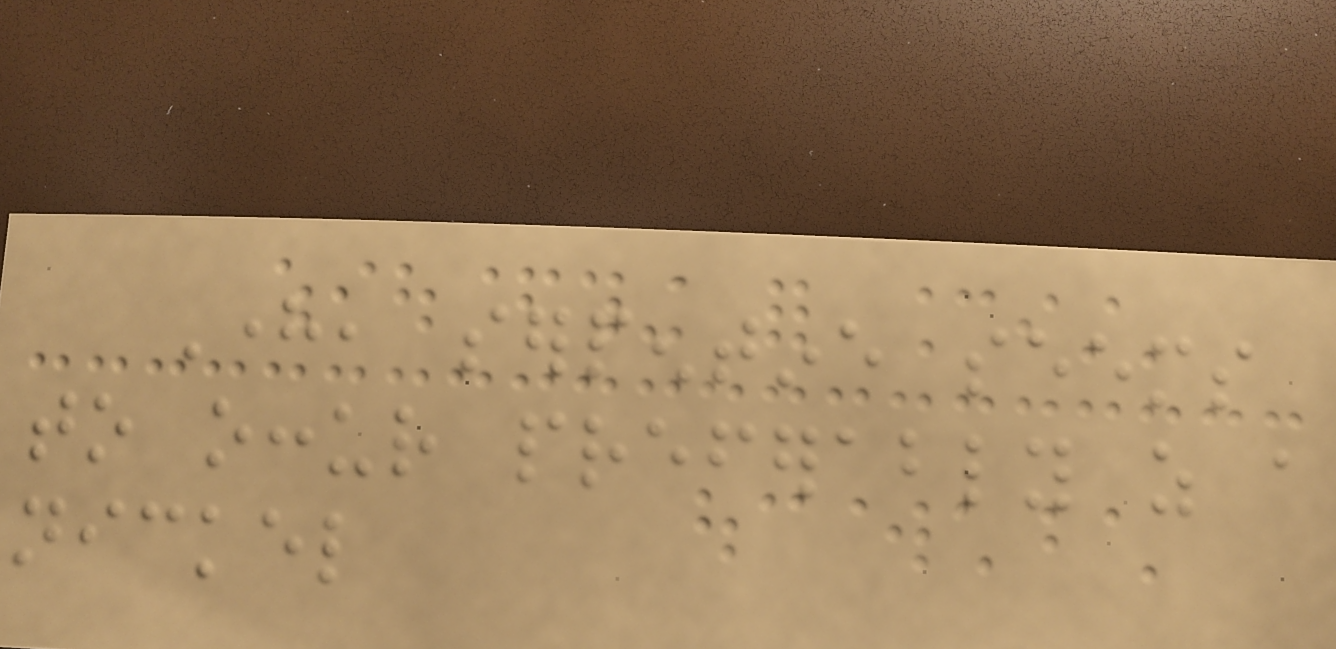Here, serpentine seems
to occur preferably as a
nickel
